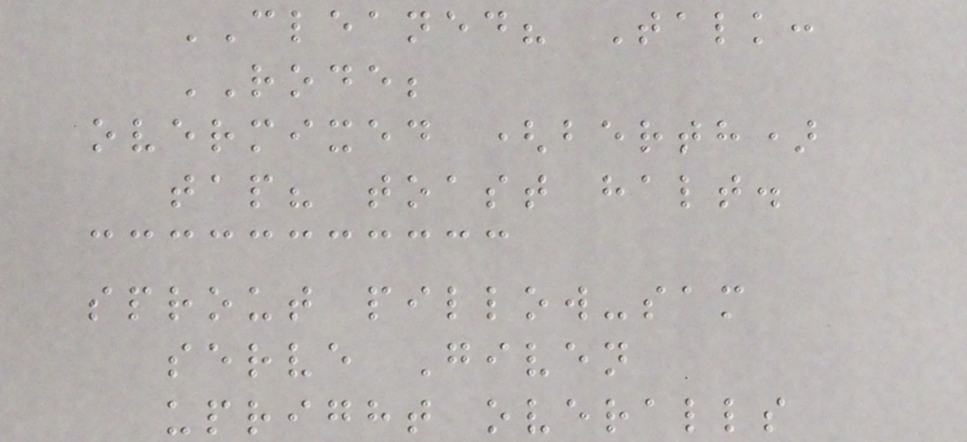CLEANED? Talk:
RODE;
overmixed (berth)
tap? toast halt.
sprout pillow-sam
serve Given
upright overalls
